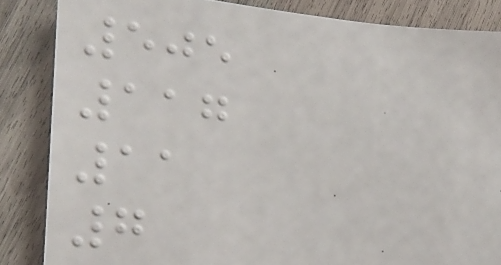505
117
11
7
